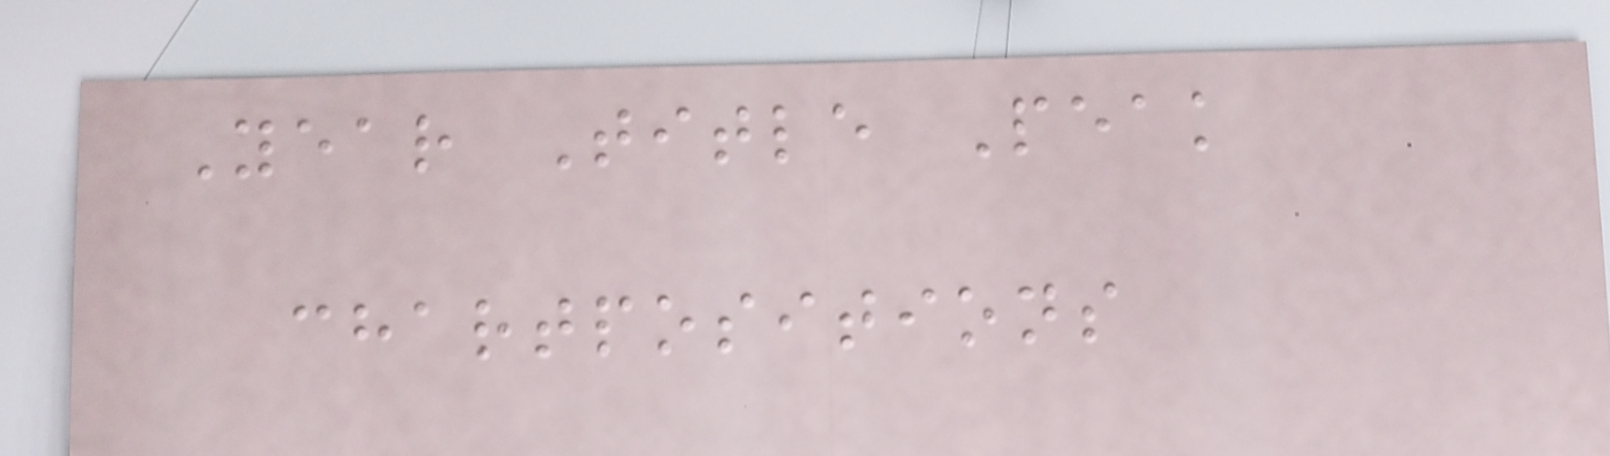Year Title Peak
chartpositions
